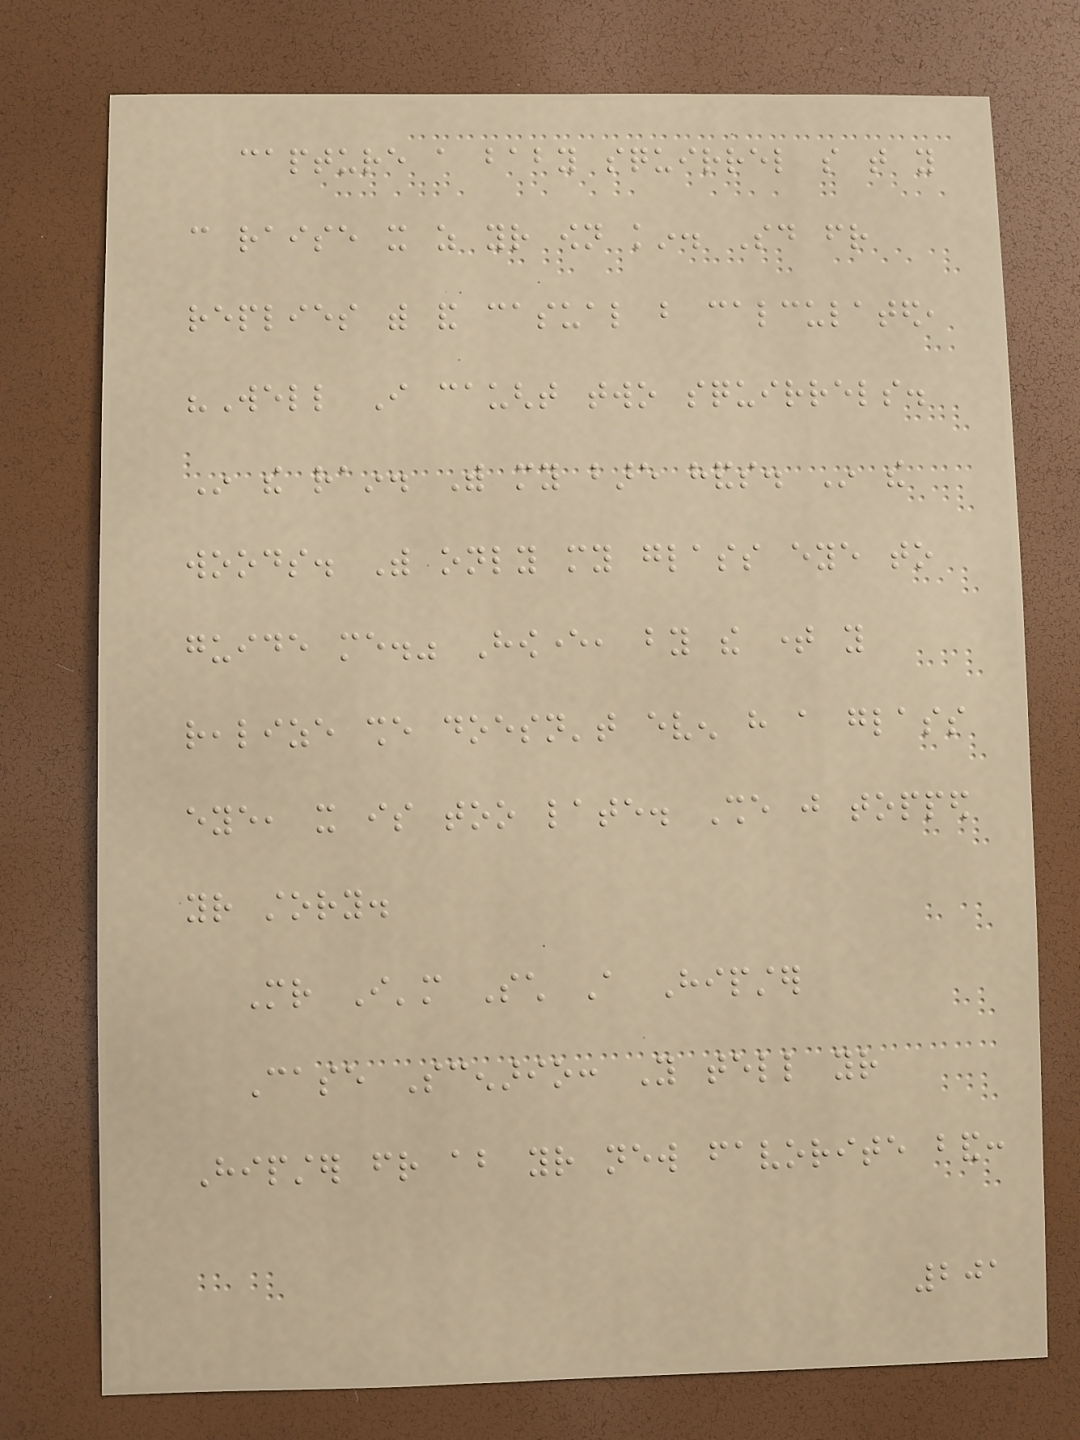capture a baby squirrel so that you
can raise it as your own kin. Said friend
replies with and casual but calculated,
"Well I caught two squirrels.
In the rain. With my bare hands. In the
woods. With only my glass eye to
guide me." However, by the time you
realize she doesn't even have a glass
eye, it is too late. She just topped
your story.
Mr I'm Such A Hipster
Case Scenario: You tell your
Hipster friend about your new favorite band:
201
